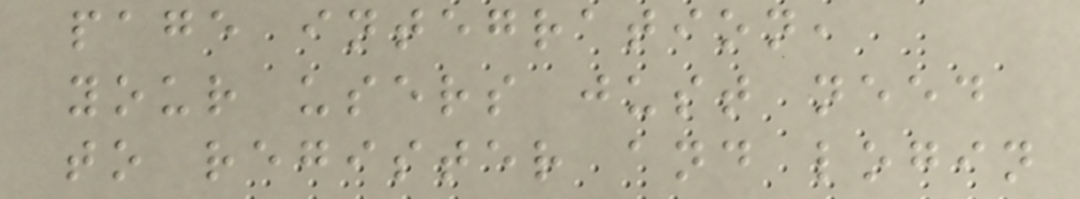page integration,
your users just need
to register and login
